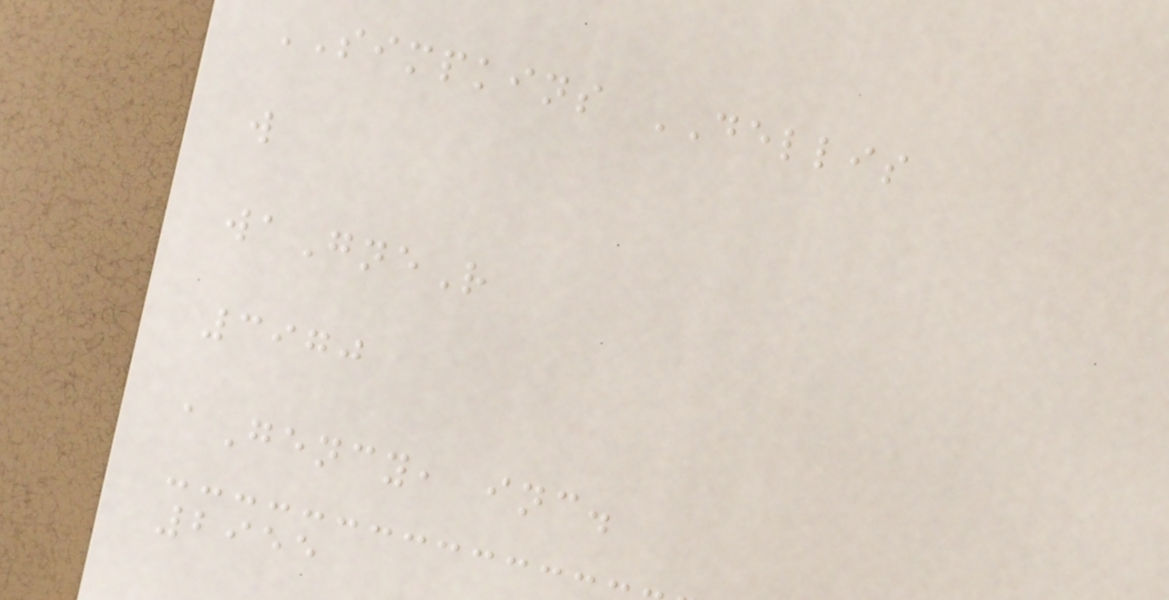SIMPKINS DELLIS
w
waGneR
3970
aGency, inc.
2955
